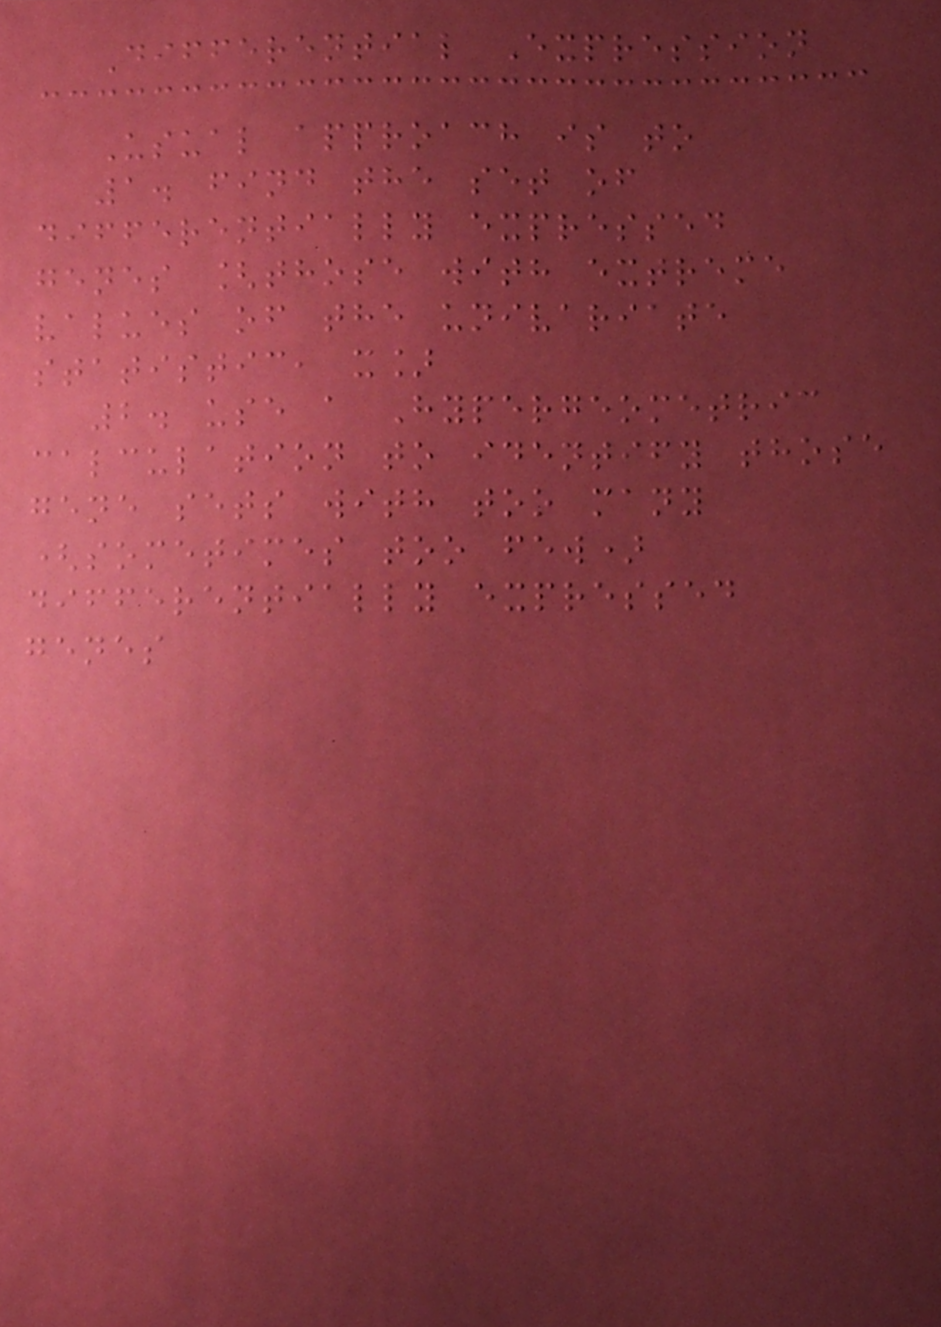Differential Expression
Usual approach is to
1. find the set of
differentially expressed
genes [those with extreme
values of the univariate
statistic, x]
2. use a Hypergeometric
calculation to identify those
gene sets with too many
(sometimes too few)
differentially expressed
genes
